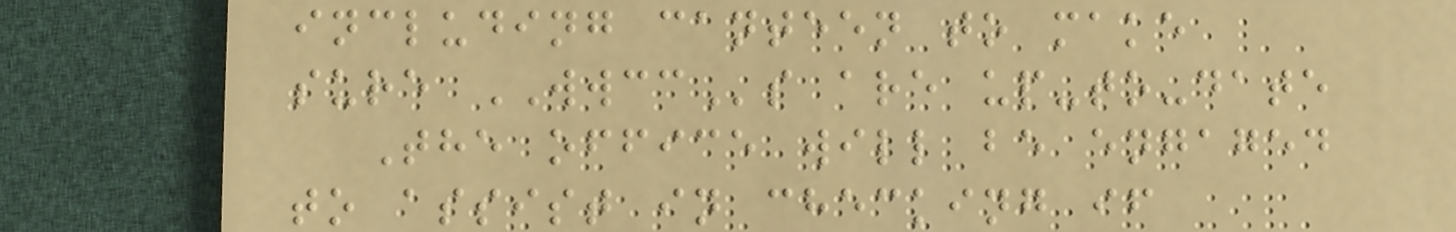including canteen to make
sure WWCCs are up-to-date
The office will be engaged
to assist in checking if
